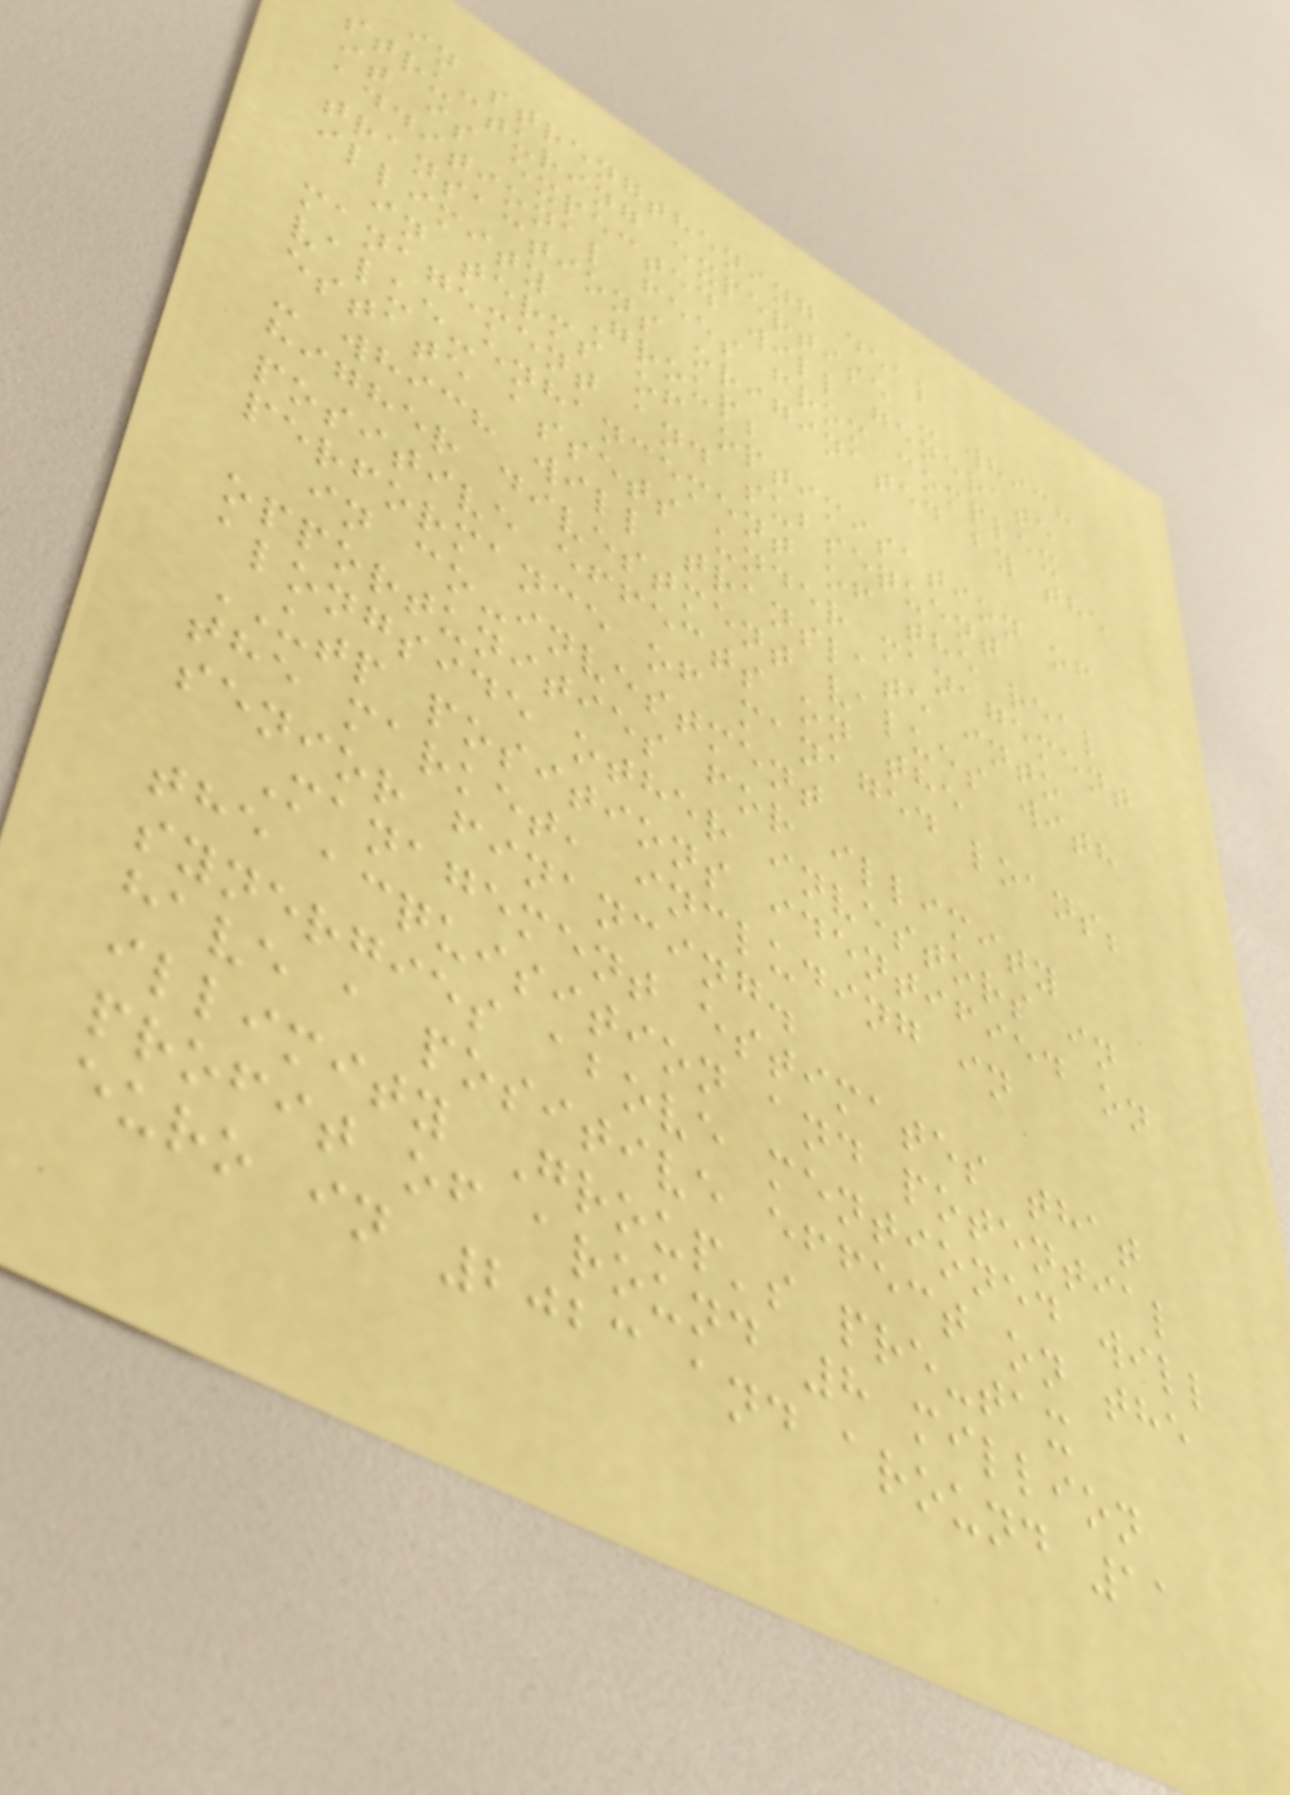in strengthening deal
structuring expertise - which
it is expected will generate
additional fees from complex
transactions originated by the
illimity Group;
in terms of optimisation of
management and subsequent
value-enhancement of the real
estate assets under management
- which will translate into
higher divestment values with
positive effects on the
performance of managed loans;
in co-investment
opportunities for illimity
alongside other investors in
UTP positions identified on
the market, including in
senior financing.
Management estimates that
the acquisition and potential
synergies above mentioned will
have a positive effect on the
illimity Group's pre-tax
profit of around 8 million
euro in 2023 and around 11
